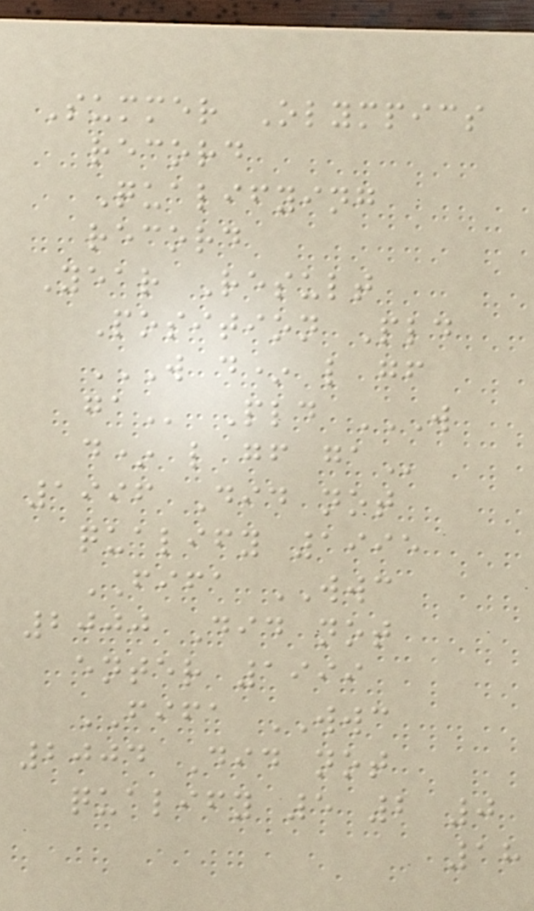Summer Olympics
record
Qualifying
record
Year Result
Position Pld
W D* L GF
GA Pld W
D* L GF GA
1996 Did not
qualify 1995
FIFA WWC
2000 Did not
enter 1999
FIFA WWC
2004 Did not
qualify 5 2 0
18
